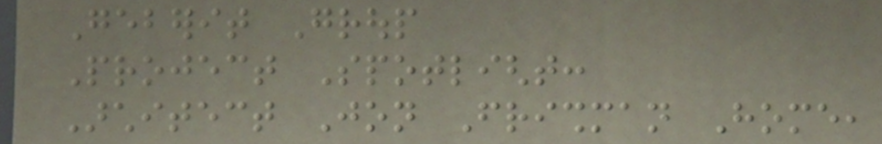Geberit Group
Project Spotlight:
Architect Jon Frishman Home,
